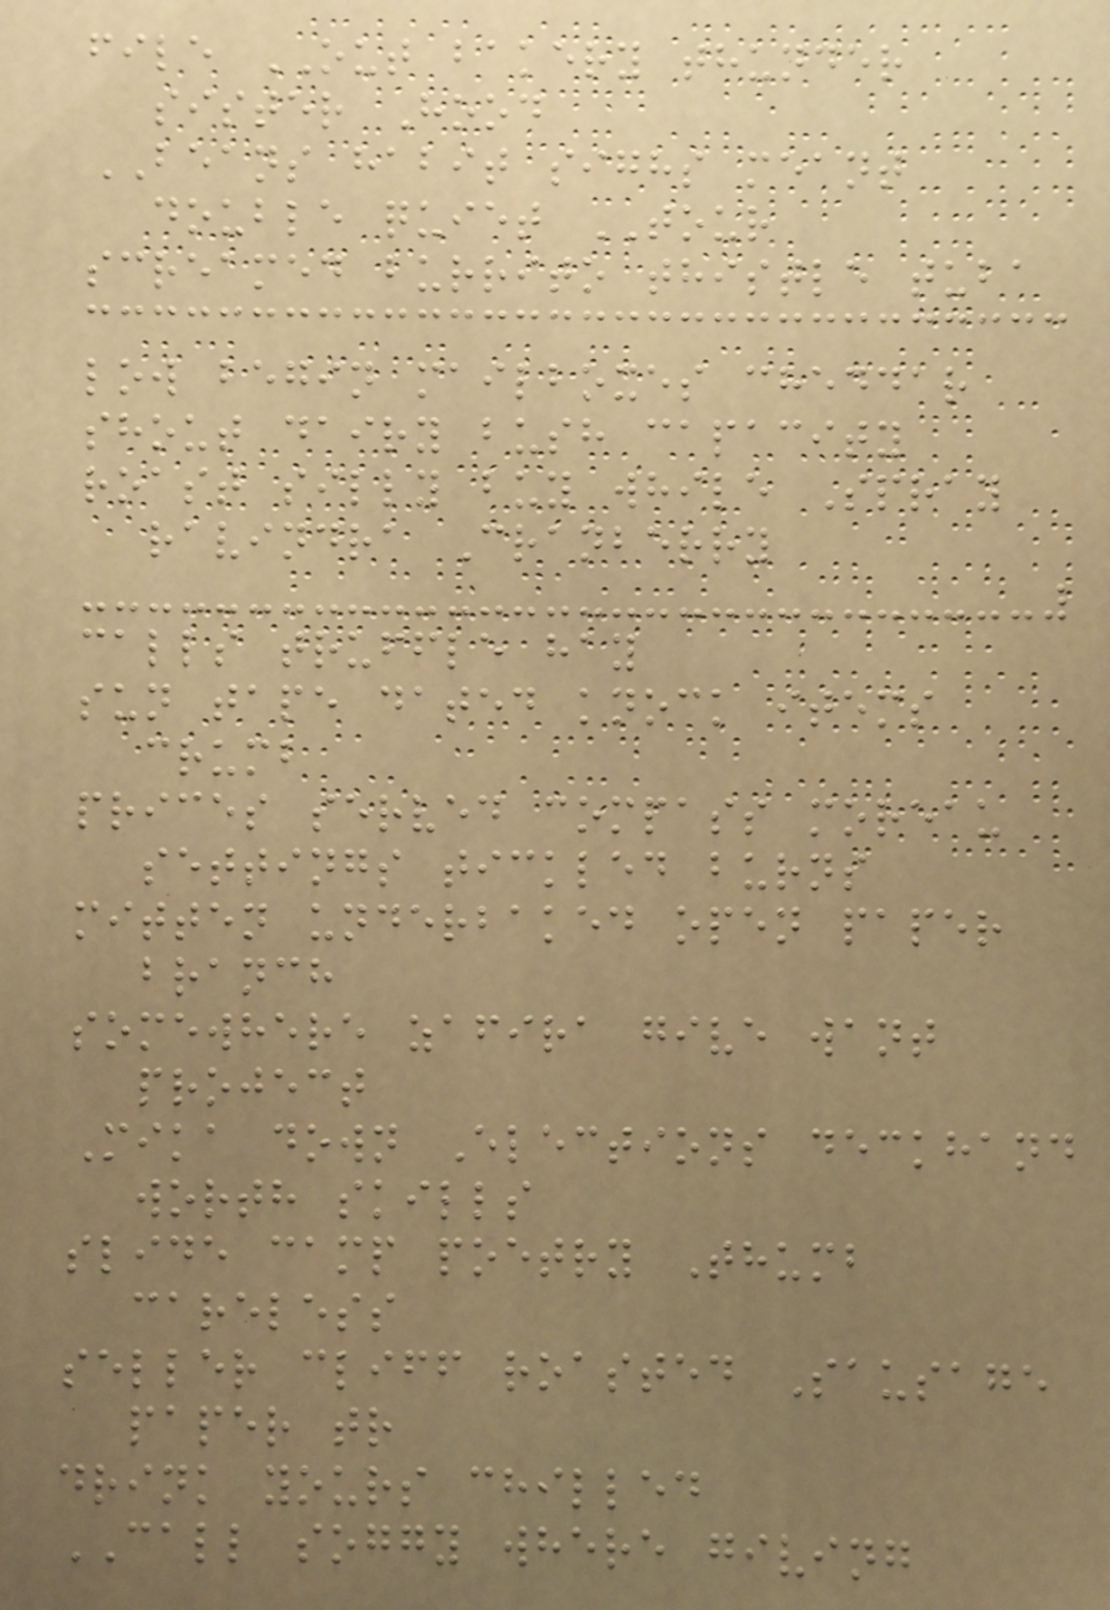file OUT bakery thunder
sister Hood
BEANS habit sighs meant
double quiet TOUR
screamed burrito thistle tuba
low begin mailboxes cheddar
shout dairy bush capacity
roast silly buy while Spray
ravindra Cranberry
calls truffle hay
sun tape dated knock items
crumb
prices served compass moreau
settings tickled burns
mitten underbaked open paper
branch
somewhere zafira give want
project
Mika down Elections deckhand
worth skills
slide camp poetry Thumb
careless
seller cliff roasted Sausage
paper tr
drink yours chilled
CALL soggy where giving
